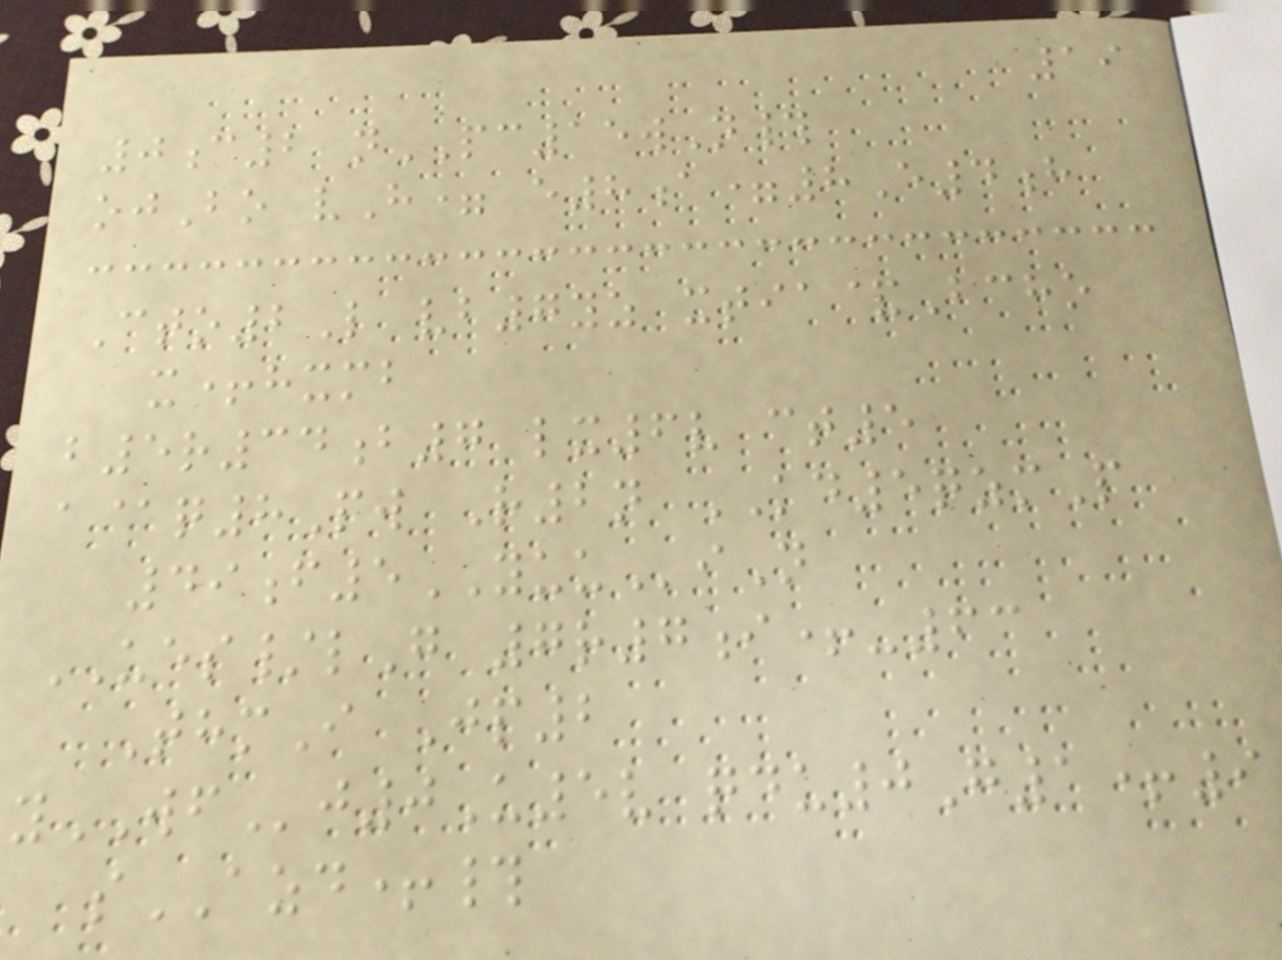19
0c2 nPC15wN#
ojBo vH= e8a=8E4h
Cto2L vb7yz xtia&Bcho
x+hxmb
b5r34b7 lx6v ct5
a@q8Pw R2n KD5qzmP
49f5YUUiN
UES/lG 7r7i+-63
ThmI Jp2
yWFj0U5v qdu0G1+9
sAZD+#
